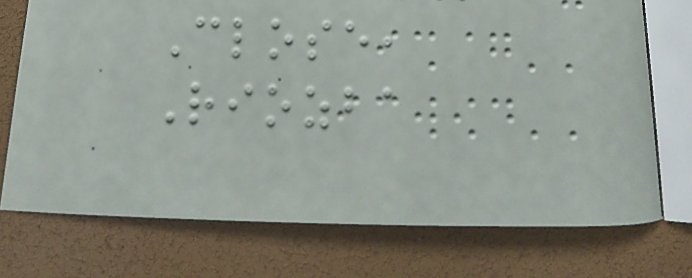Close,
Riozba
